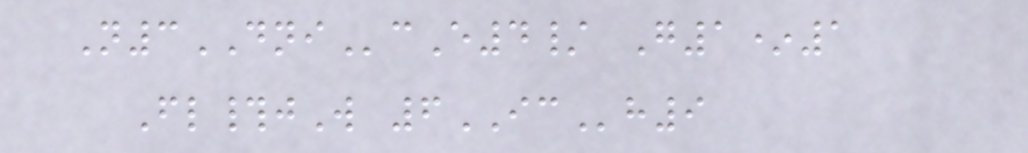N3DNIcE4/ G1*1
Fl#jW 6ICh9
